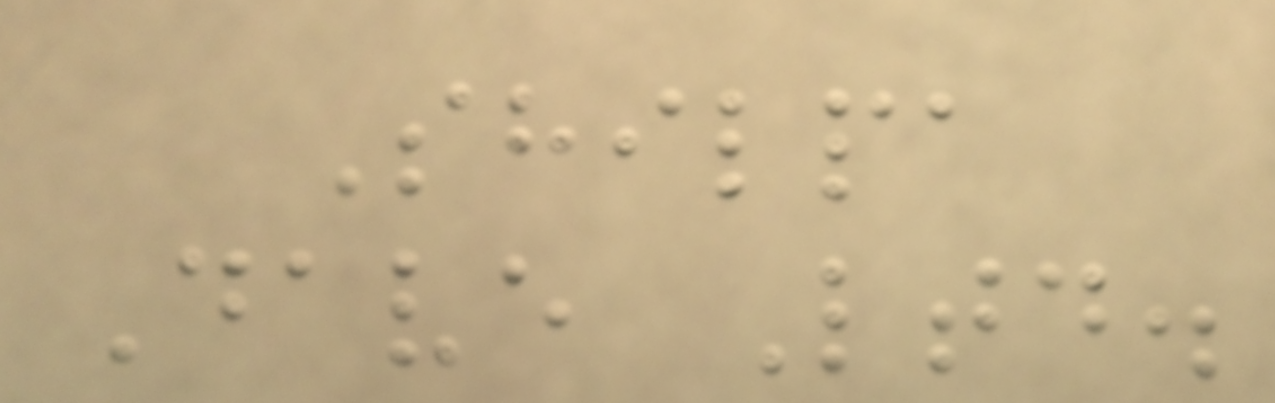Shilpa
Dave Ltd.
